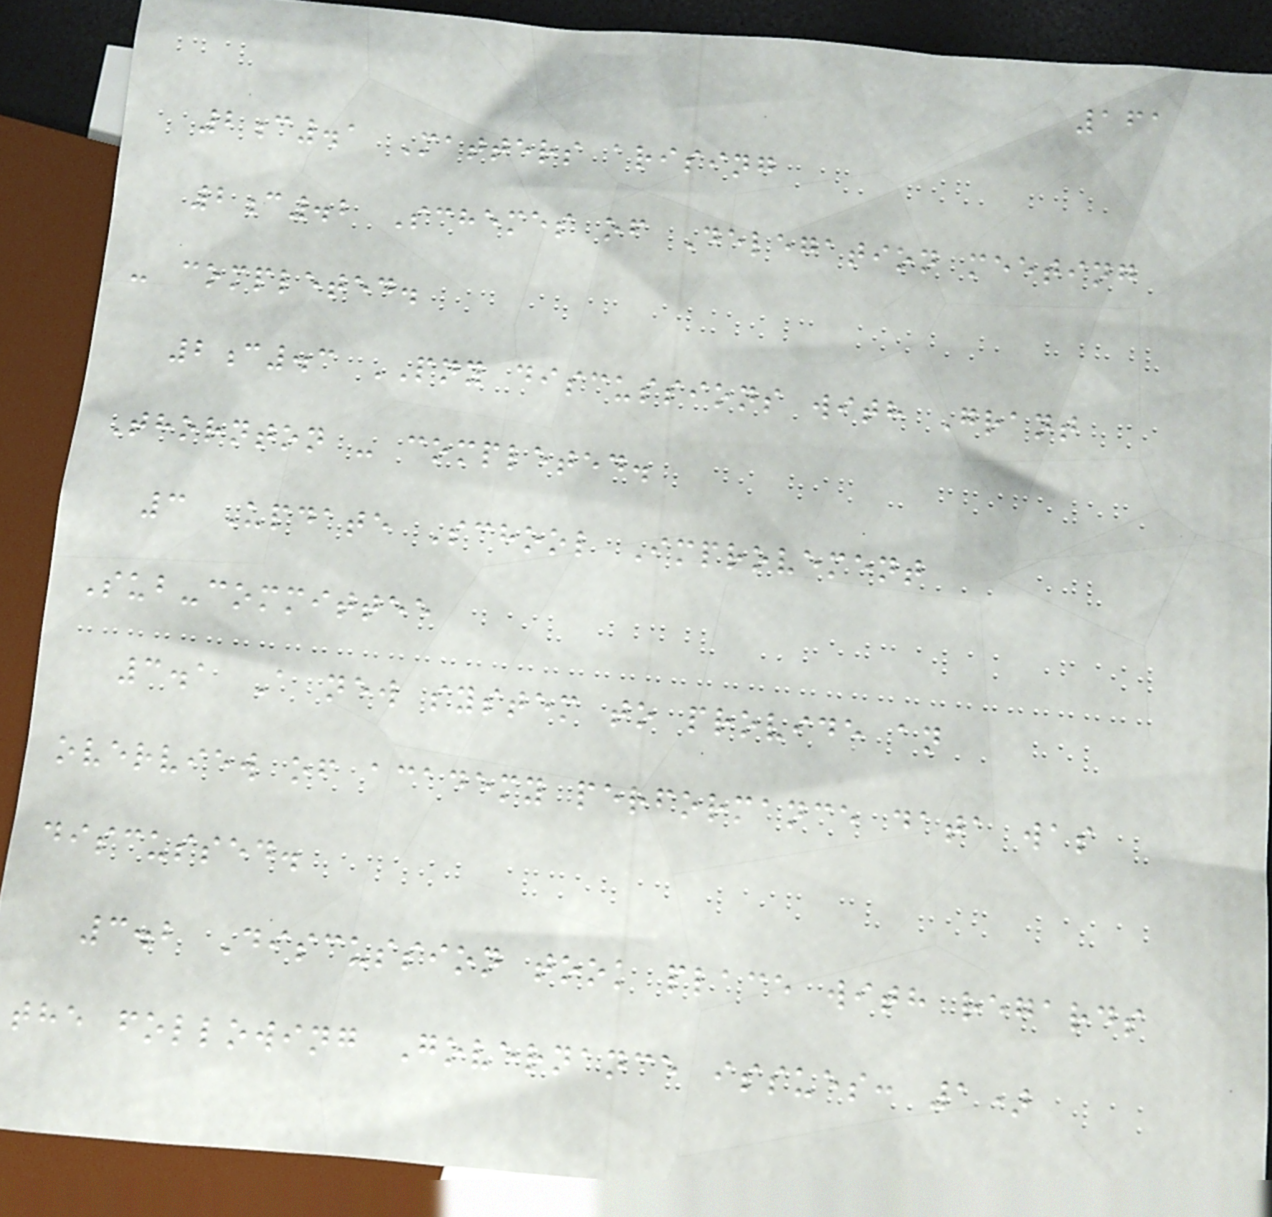161
2c.1 Matters arising
2c.2 Schemes of Delegation meeting
- completed.
2c.3 PNY discussions with Grant
Thornton - completed.
3 Update School Improvement
Sub-committee
3.1 A new system to provide an
overview of academy performance data was
discussed.
3.2 Discussion took place with regards
the following Governance issues: 1)
